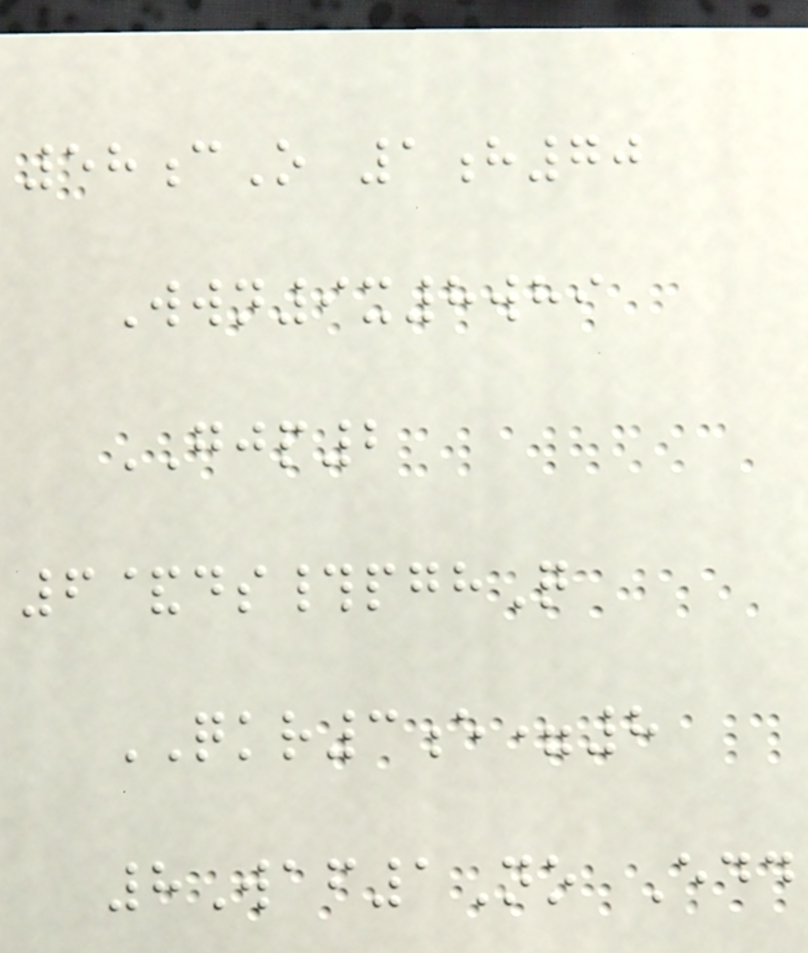58cO 1h70
Wwn9x8whi
GJP2
6&ds#pghQ
QKR3e=8
8Waf1No Edd
